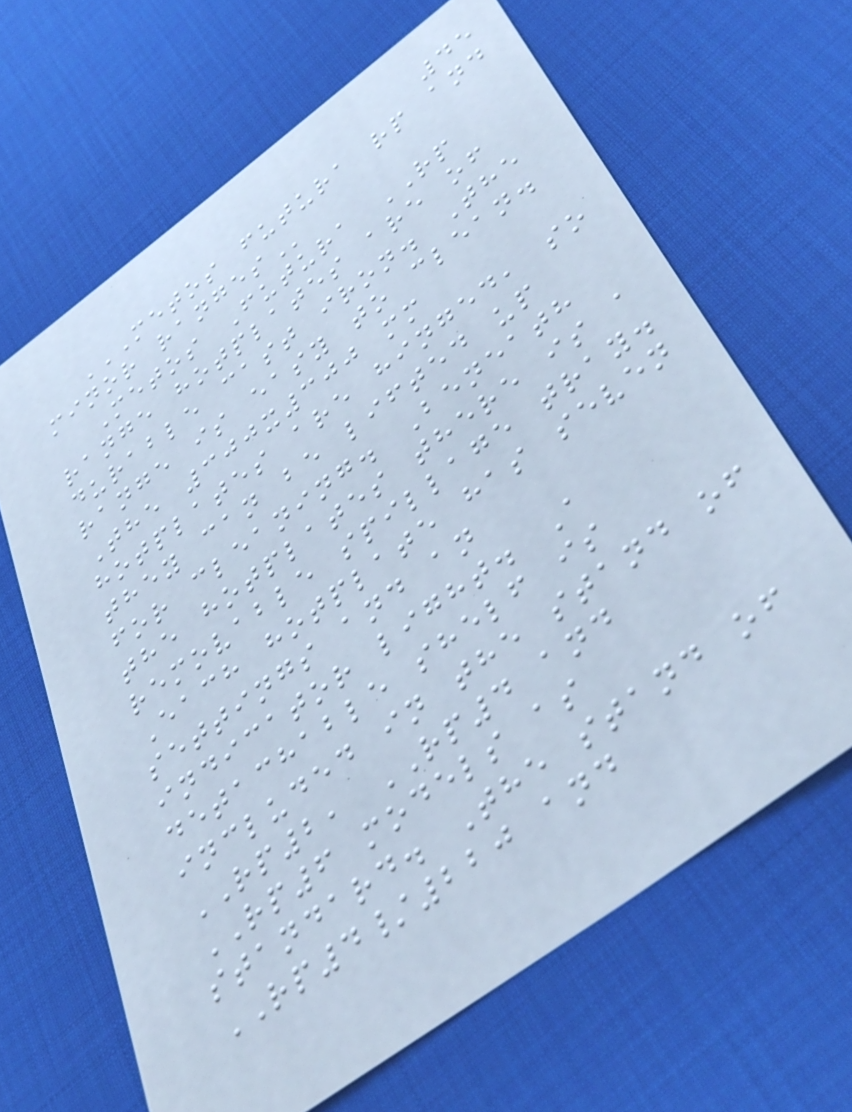45
METOS FUTURA RP AND
MINOR RANGES
Metos Futura RP
range hotplates are of
durable cast iron. The
range is easy to clean.
The 300x300 mm
hotplates are hinged, so
they can be lifted up
for cleaning. Beneath
the hotplates there is a
removable spillage tray.
Each hotplate has seven
settings and an
indicator light. A
detachable shelf is
included in the stand of
RP2, RP4 and
RP6 models as
standard. The stand of
RP4/220 and
